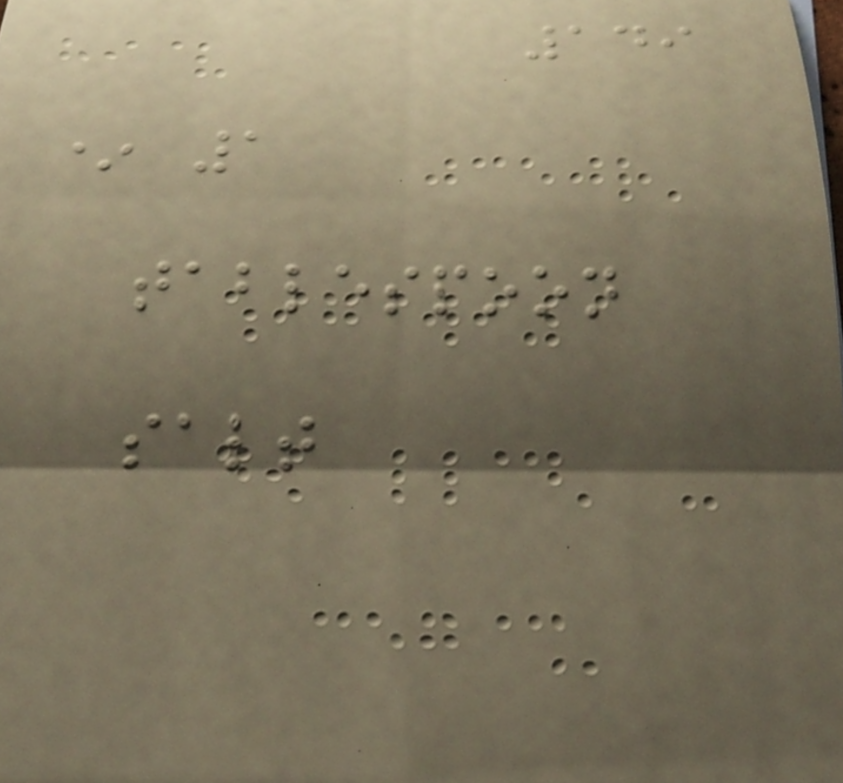149
* 1
tablespoon
salt
